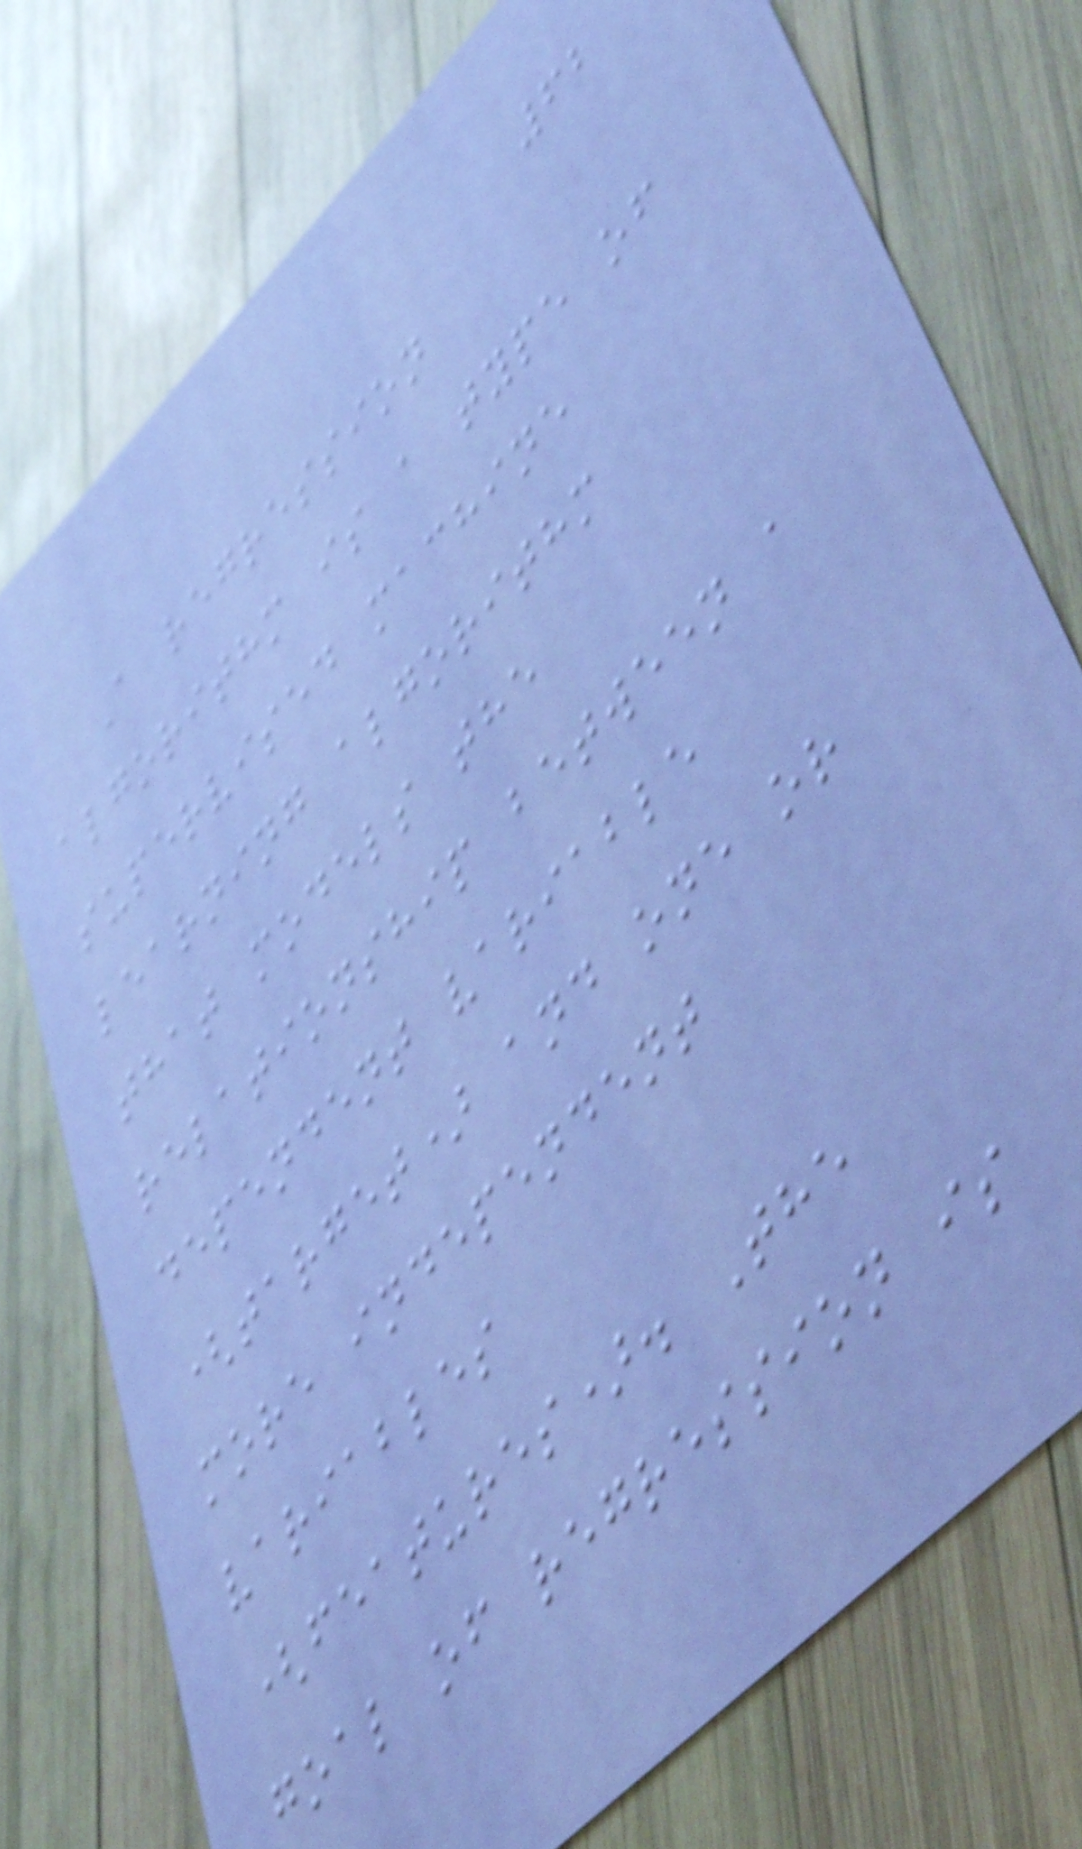62
A regression
algorithm is a type of
supervised machine
learning algorithm
that models the
relationship between a
dependent variable
(target) and one or
more independent
variables
(features). The
goal of regression is
